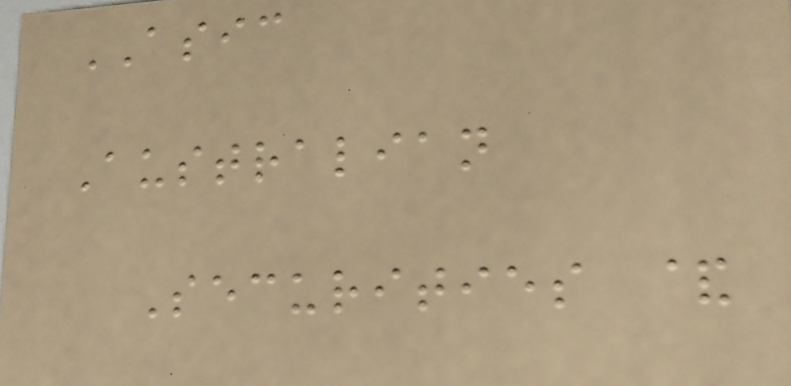ASIC
Australian
Securities &
